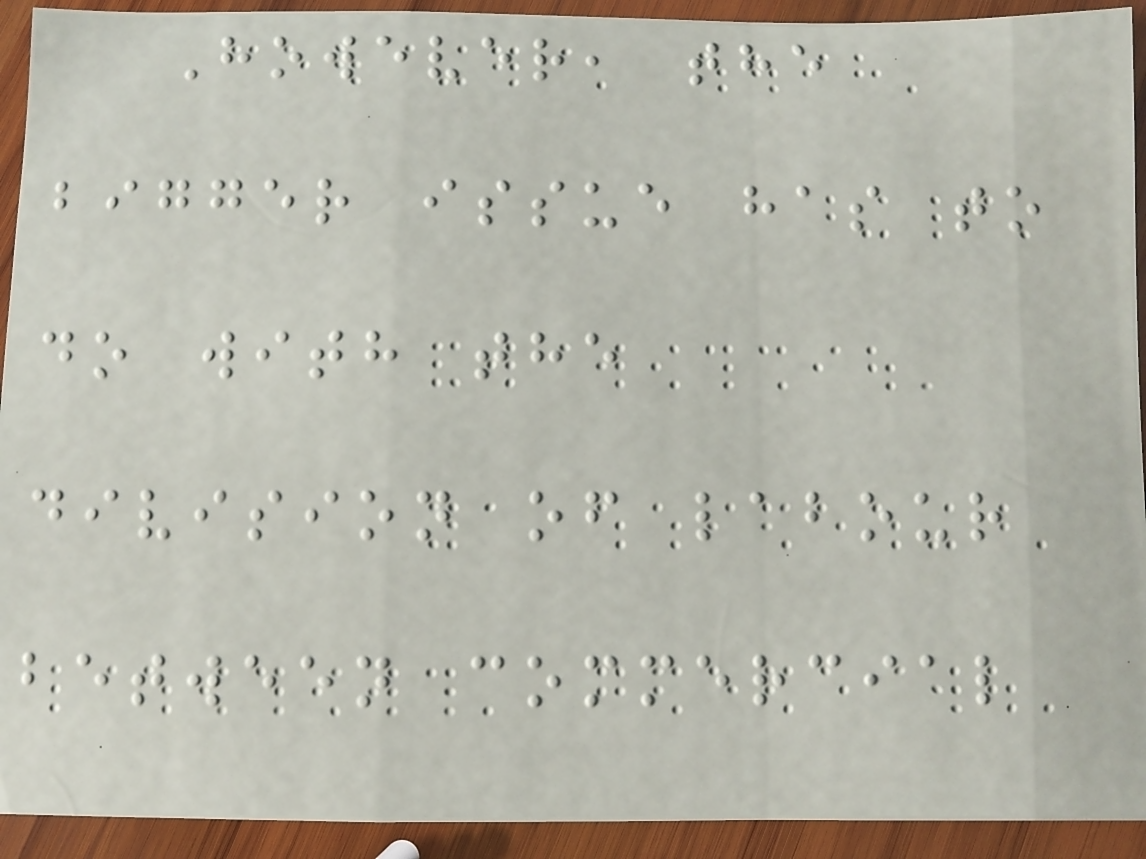However, the
bigger issue has to
do with the
division of labour
between commercial
